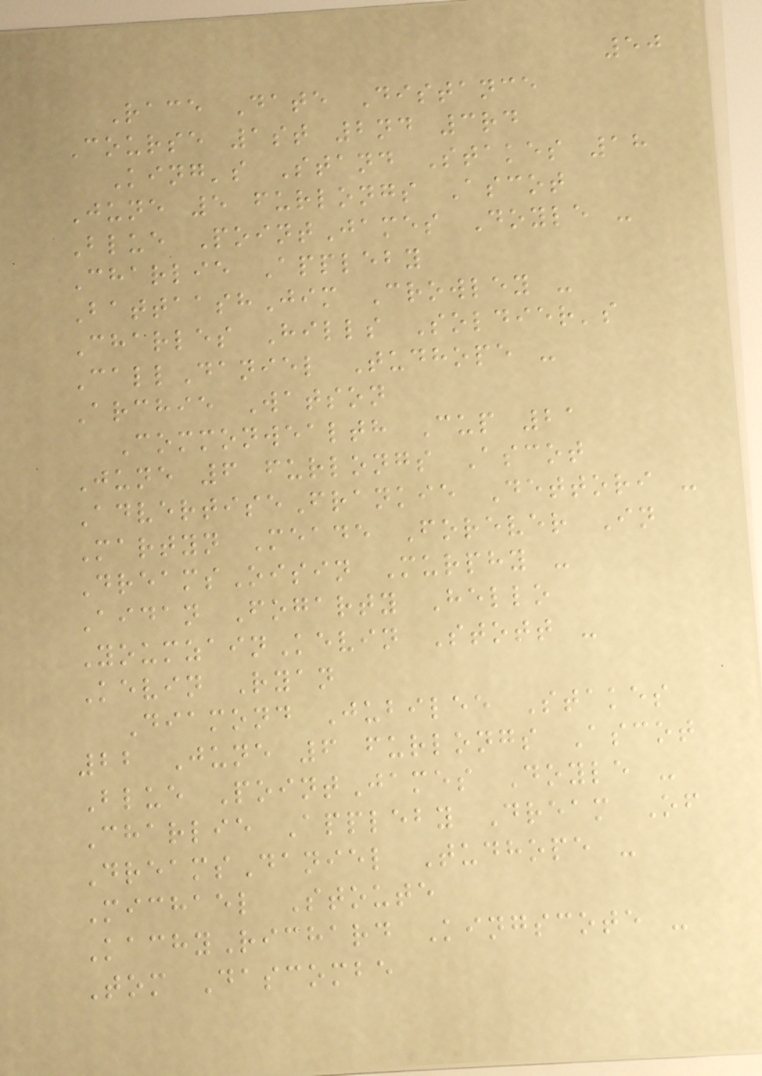50
Race Date Distance
Course 1st 2nd 3rd
King's Stand Stakes 18
June 5 furlongs Ascot
Blue PointJames Doyle -
Charlie Appleby
BattaashJim Crowley -
Charles Hills Soldier's
CallDaniel Tudhope -
Archie Watson
Commonwealth Cup 21
June 6 furlongs Ascot
AdvertiseFrankie Dettori -
Martyn Meade Forever In
DreamsOisin Murphy -
Aidan Fogarty Hello
YoumzainKevin Stott -
Kevin Ryan
Diamond Jubilee Stakes
22 June 6 furlongs Ascot
Blue PointJames Doyle -
Charlie Appleby Dream Of
DreamsDaniel Tudhope -
Michael Stoute
KachyRichard Kingscote -
Tom Dascombe
